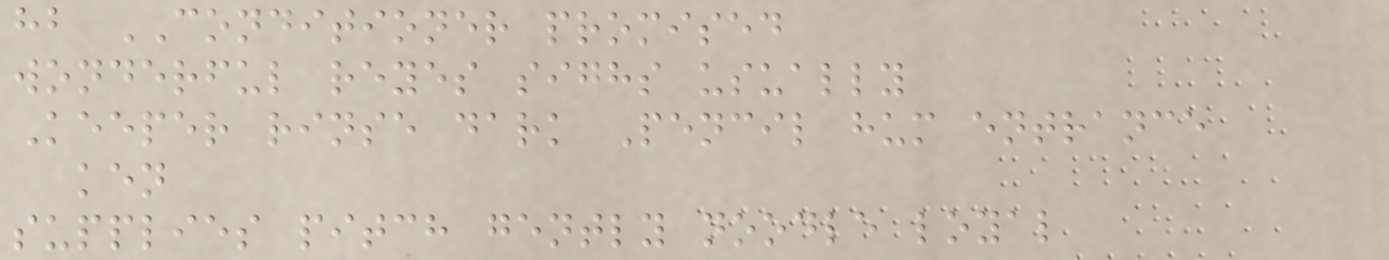hb CONDITIONER promised
wonderful reyes sighs usually
Keeper rinse dark Pencil hum entrance
ken
supplies pitch gently noodle loyal
